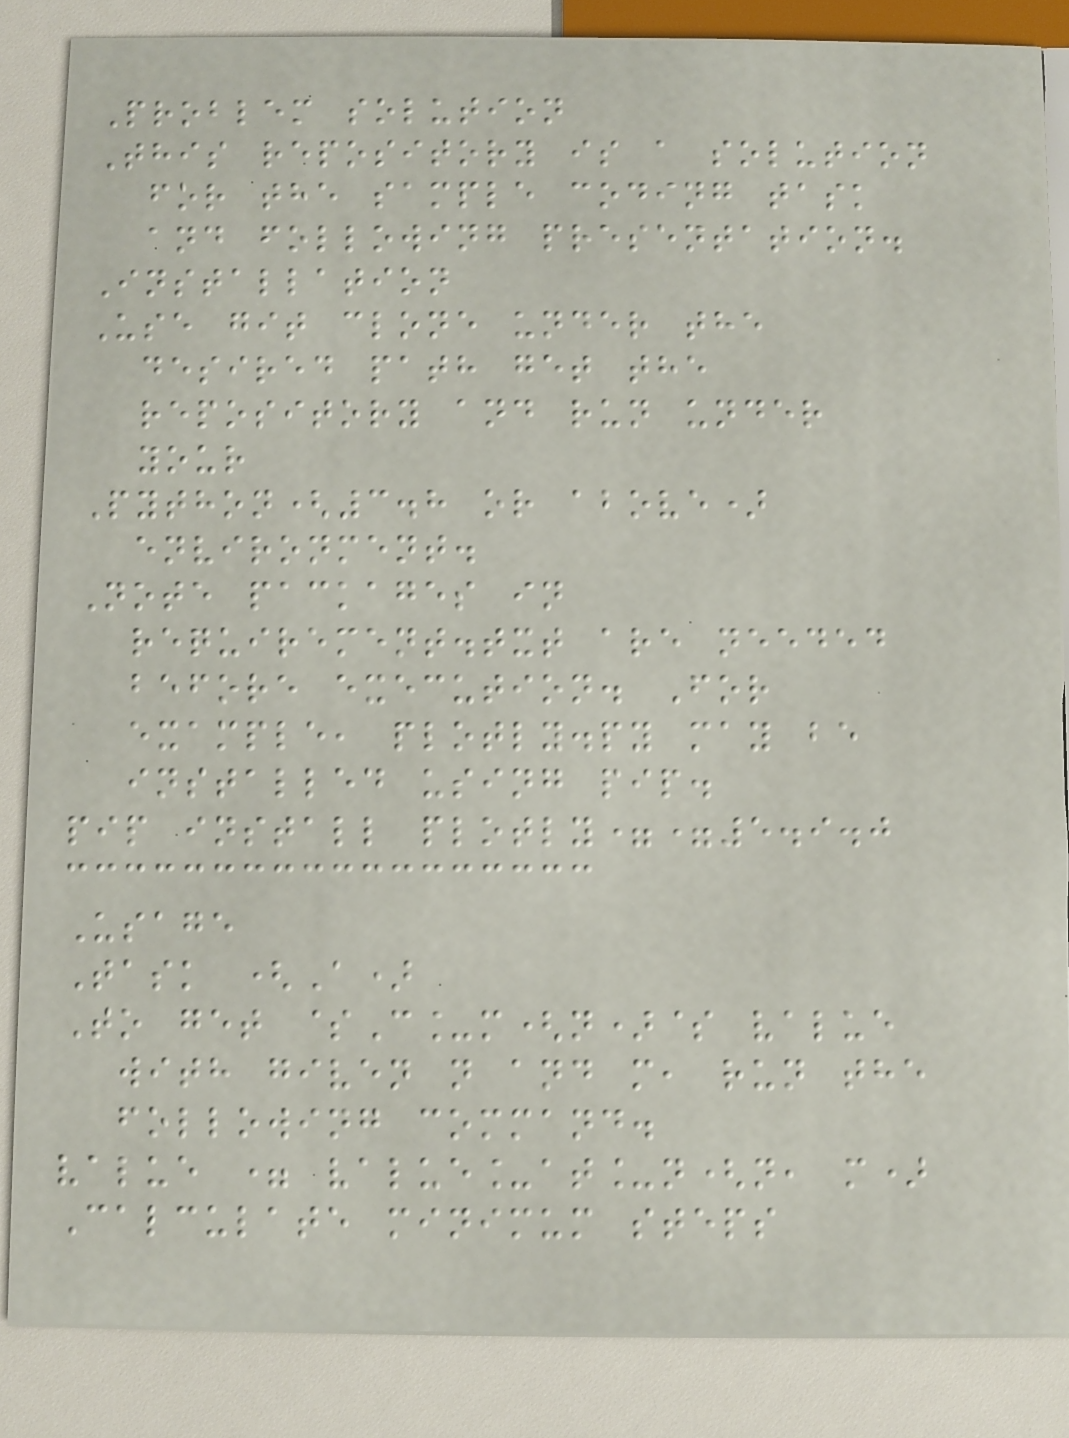Problem solution
This repository is a solution
for the sample coding task
and following presentation.
Installation
Use git clone under the
desired path get the
repository and run under
your
Python(3.8 or above)
environment.
Note packages in
requirement.txt are needed
before execution. For
example, plotly.py may be
installed using pip.
pip install plotly==5.9.0
Usage
Task (A)
To get $C_m(n)$ value
with given n and m, run the
following command.
value = value_at_n(n, m)
Calculate minimum steps
